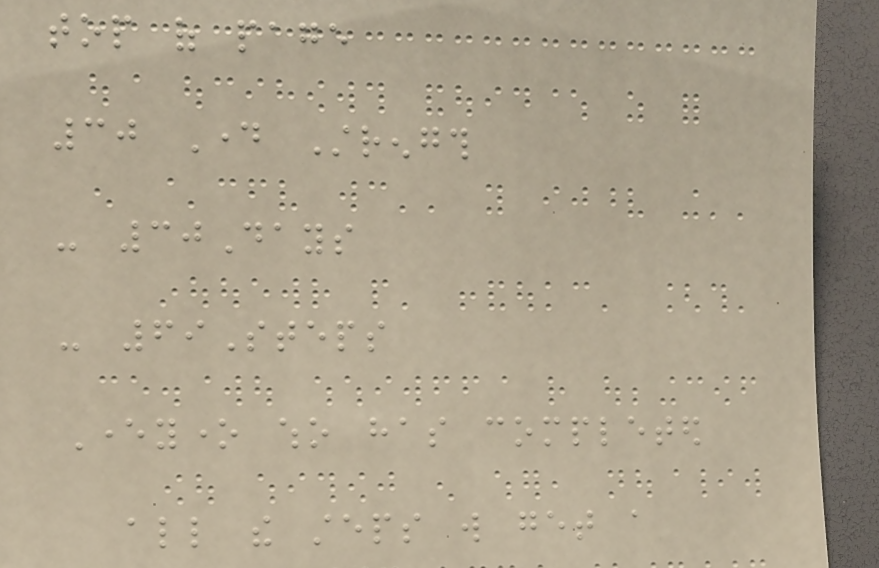top of page
30 Day Strength
- 30Days
- 69Steps
Everyone who has completed
all the steps will get a
